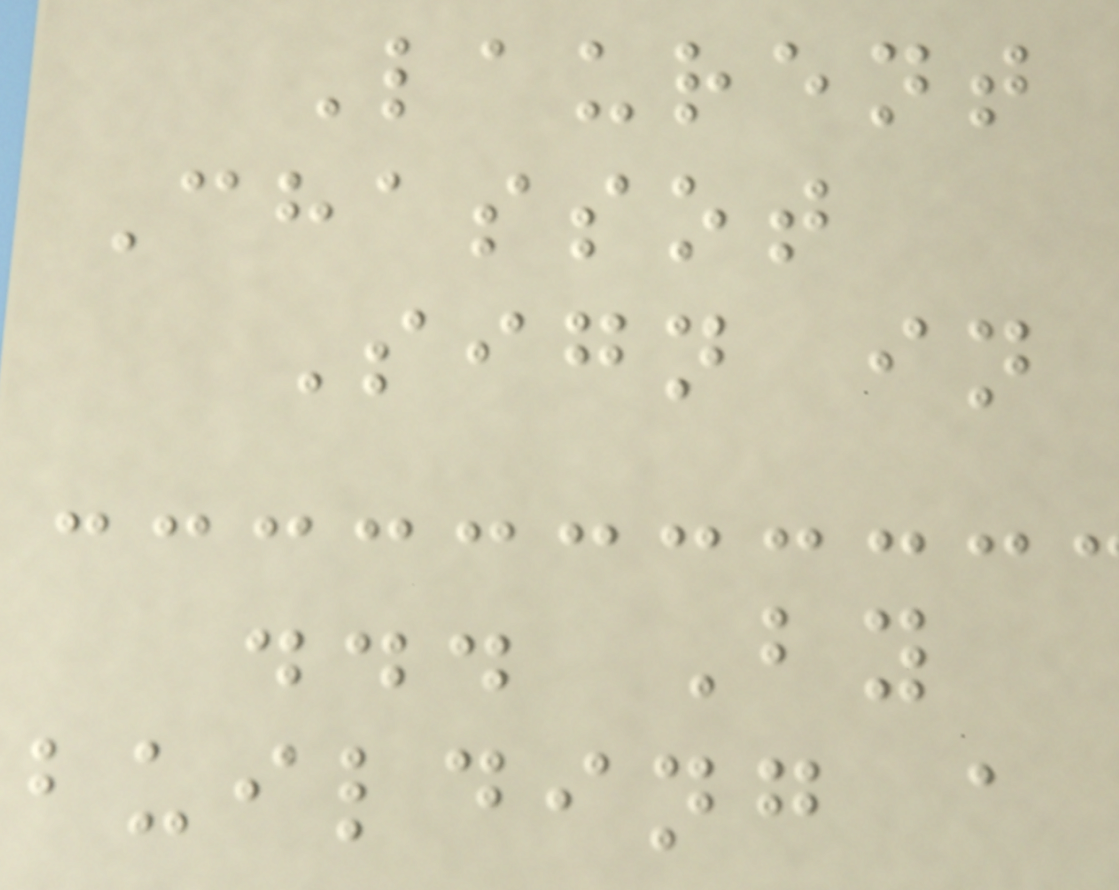Laurent
Chassot
Sign in
... By
building a
